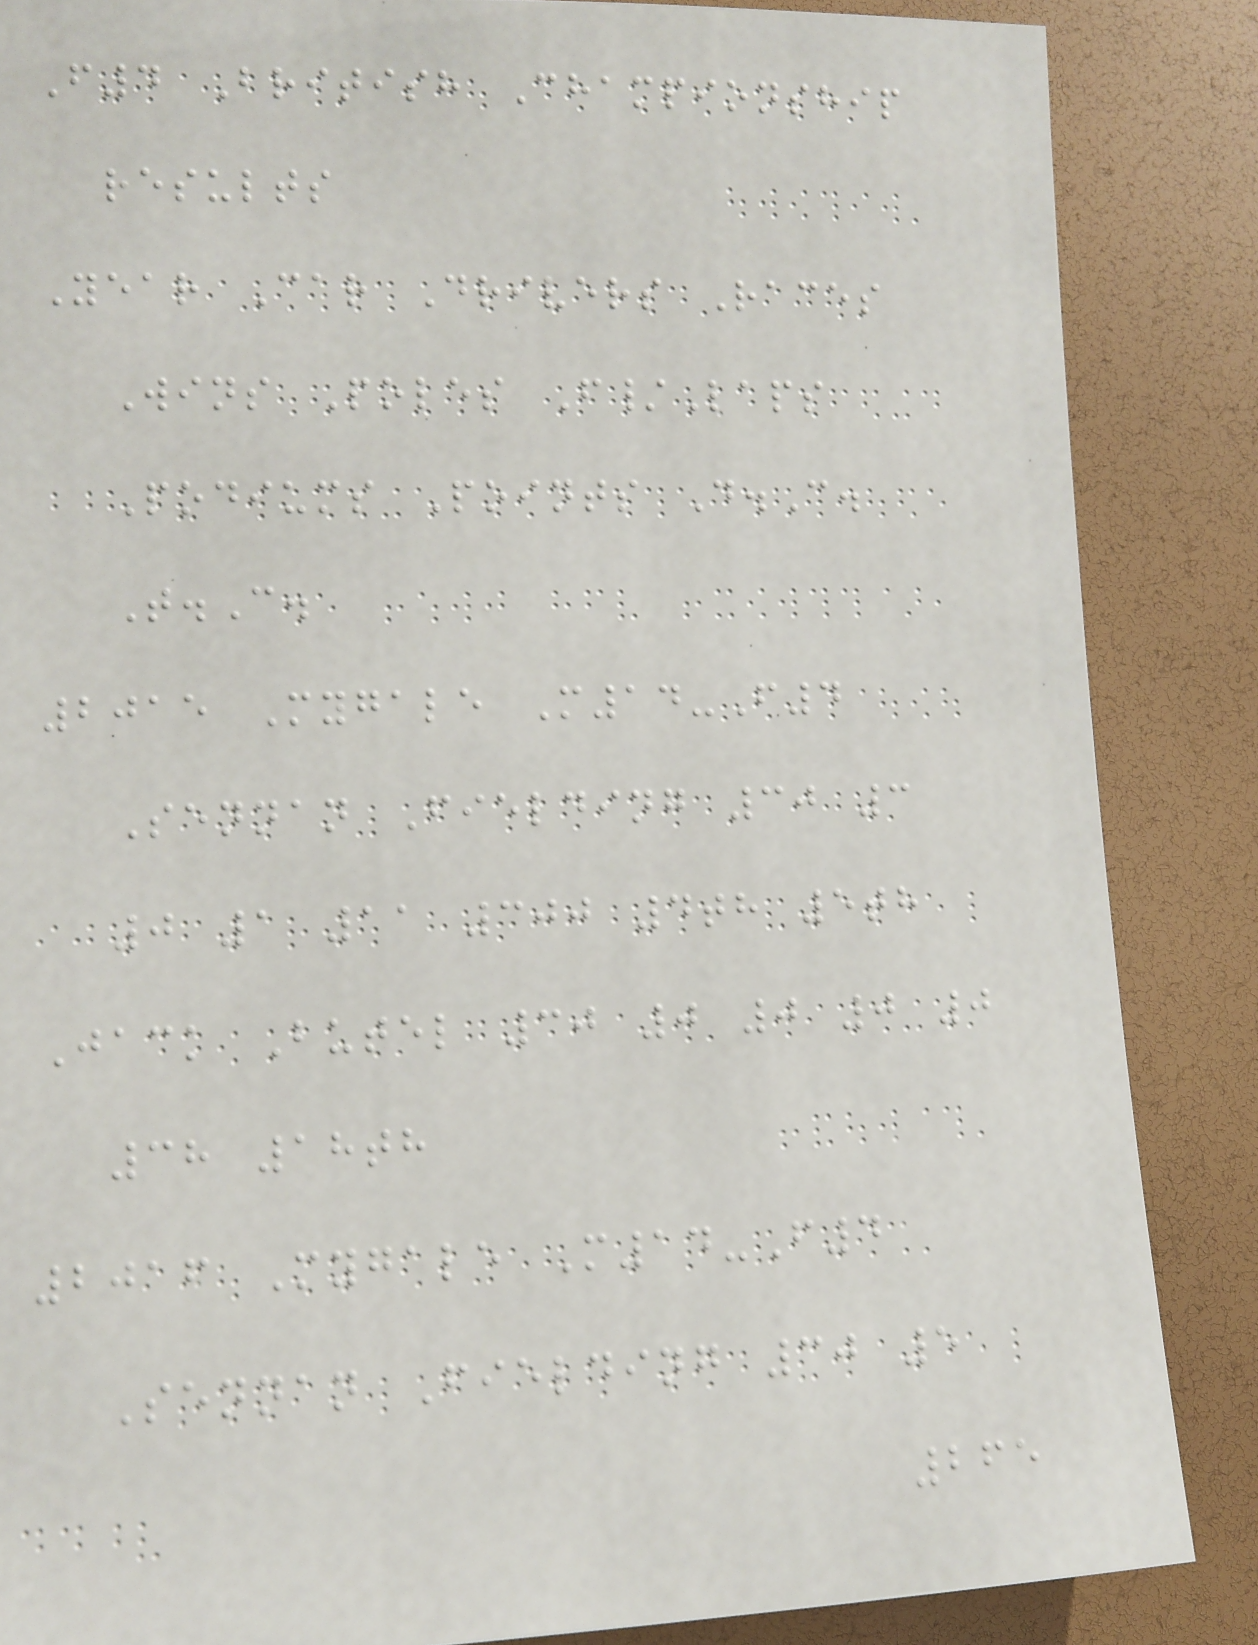F4 British Championship
results
Year Car Drivers Races
Wins Poles F/Laps
Podiums Points D.C.
T.C.
2015 Mygale M14-F4
Sennan Fielding 30 3
0 1 11 300 4th 5th
Jack Butel 30 0 0 0 0
38 18th
2016 Mygale M14-F4
Sennan Fielding 30 5
265
